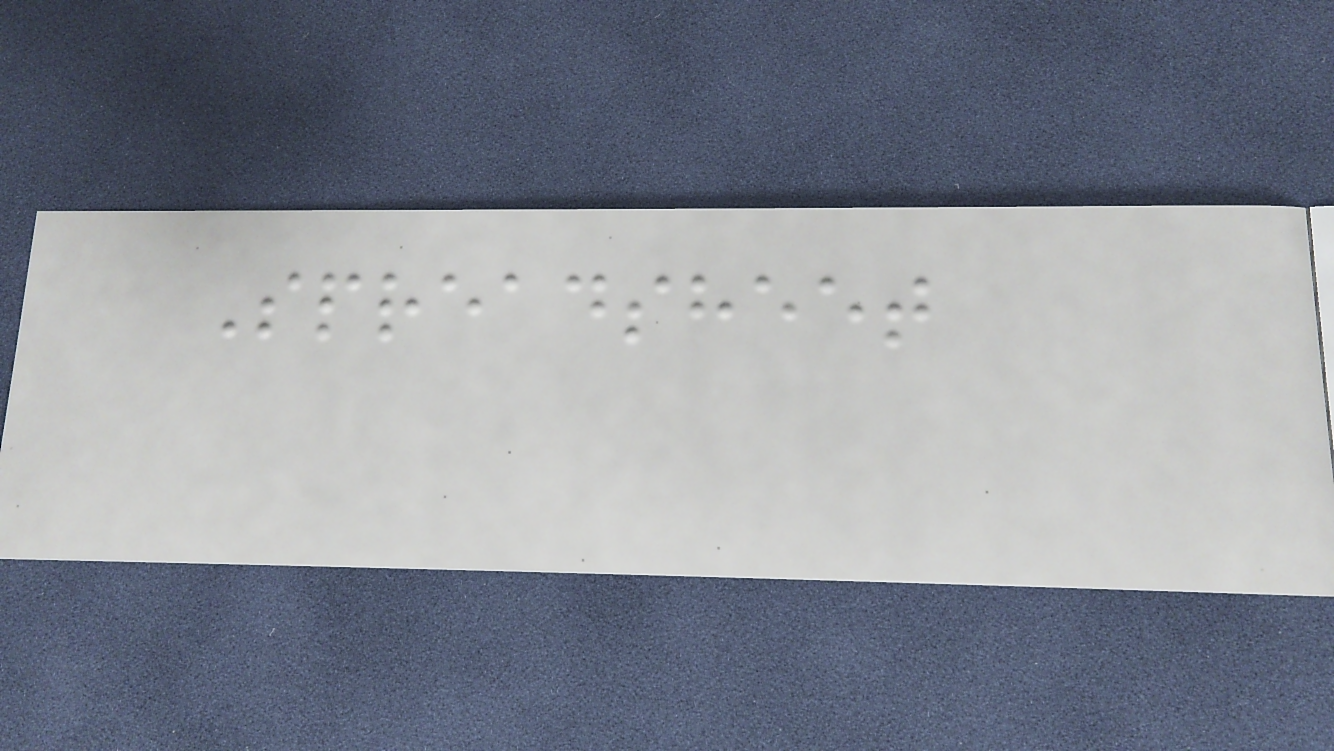Spreadsheet
